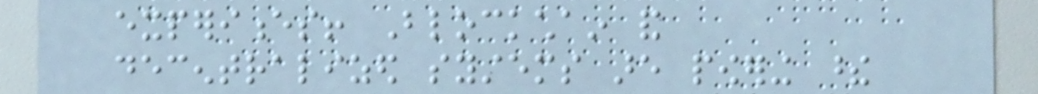experiences! Blockchain and
decentralized systems are powering these
